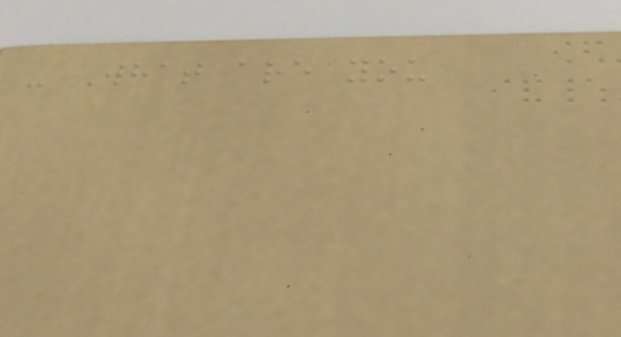- What are you
